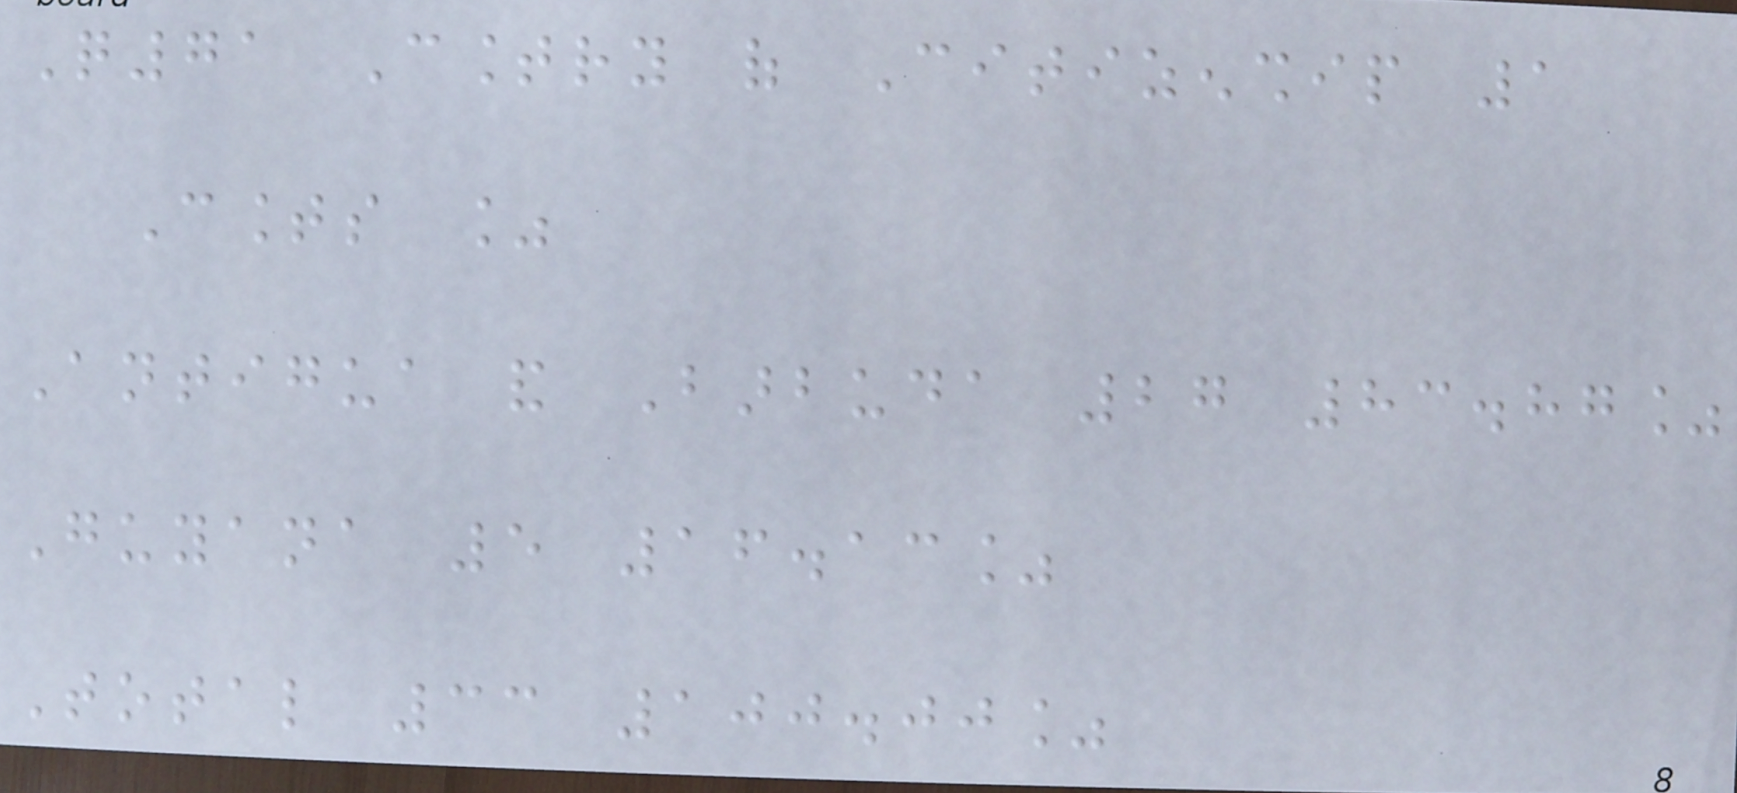Q71 Country of Citizenship 1
Counts %
Antigua and Barbuda 27 83.87%
Guyana 5 16.13%
Total 33 100.00%
